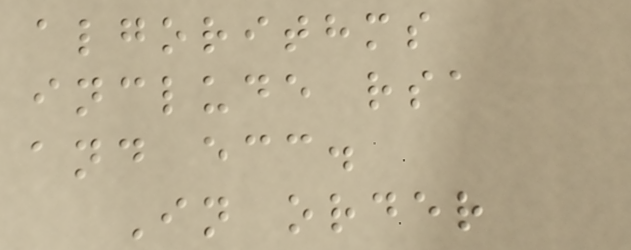algorithms
include rsa
and ecc.
In order
